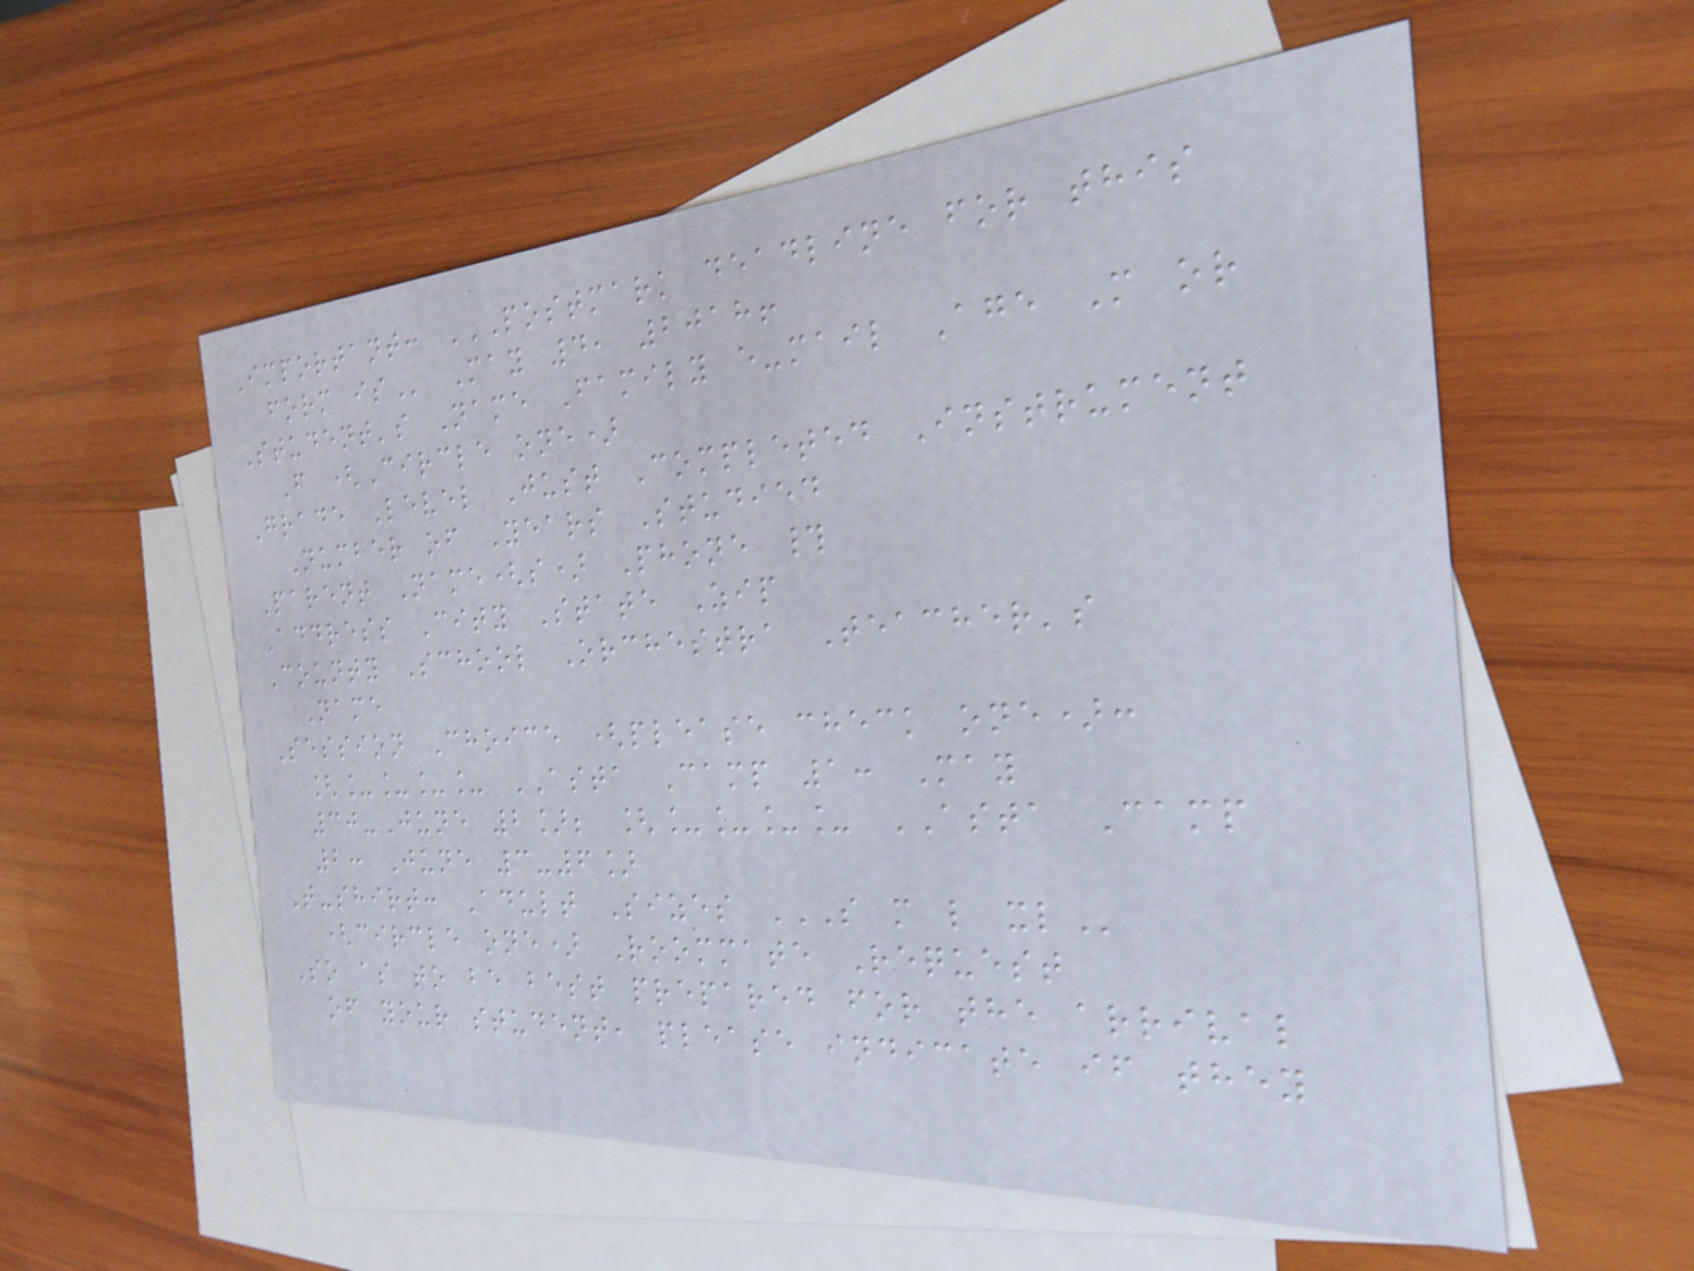Important: POSTMARK DEADLINE FOR THIS
FORM IS May 4, 2018!
Student's Name Family e-mail Age M or
F (Circle one)
Grade Level Just Completed Instrument
Number of Years Studied
Parent Name(s) Phone #
Address City State Zip
County School Orchestra Teacher's
Name
Session Choice (please check one):
[____ ASTA Camp 1: May
30-June 2]; [____ ASTA Camp
2: June 3-6]
T-shirt: Adult Sizes S M L XL
(circle one) Roommate Request
So as to be best prepared for the arrival
of your student, please indicate if they
